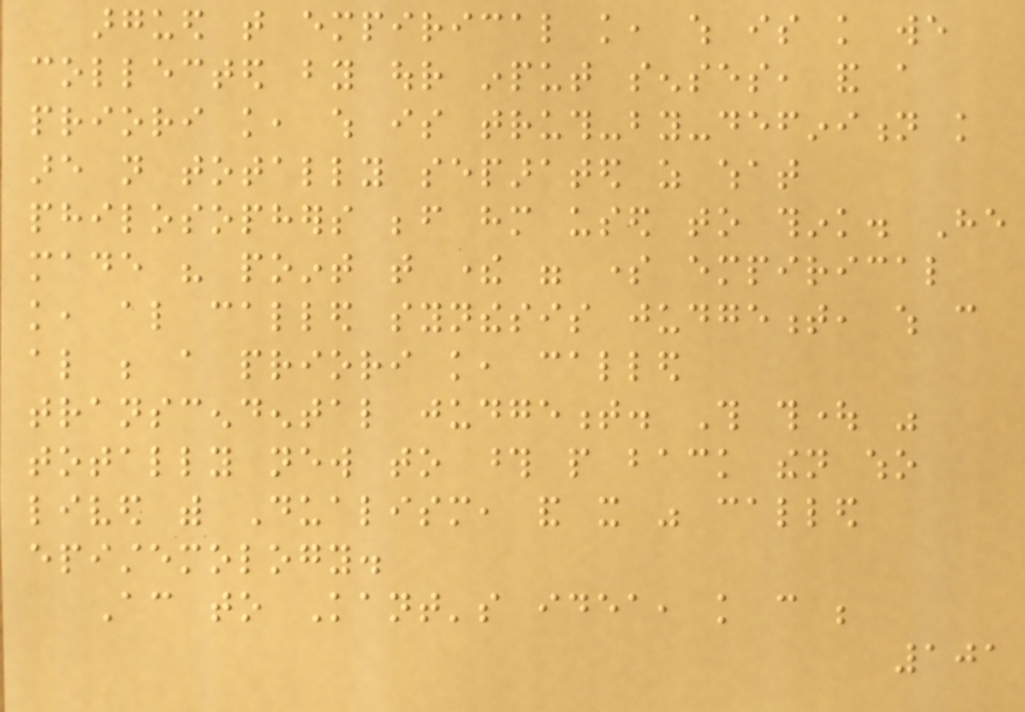argued that empirical knowledge, which is knowledge we
collected by our input senses, and a
priori knowledge, which is truth-by-definition knowledge
are not totally separated as what
philosophers before him used to think. He
made his point that there were some empirical
knowledge, also called synthesis judgement, which can
also be a priori knowledge, called
transcendental judgement. This thought was
totally new to those people back then who
lived with Dualism, and it was called
epistemology.
According to Kant's idea, knowledge can be
101
